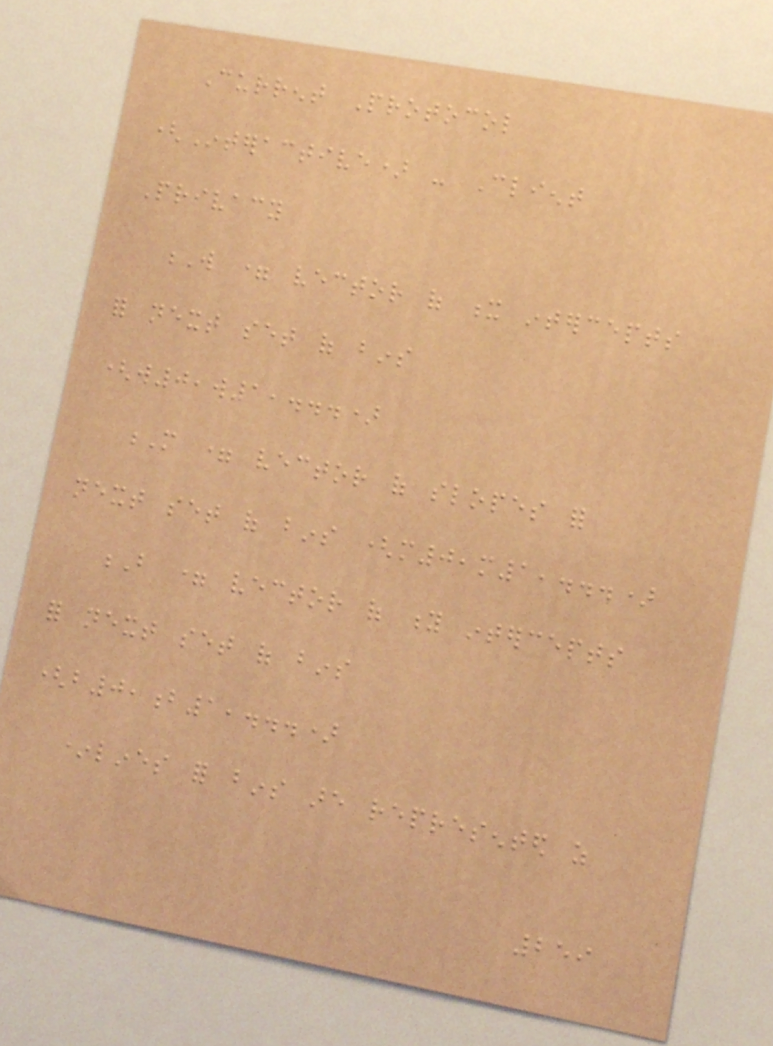Current Protocol
(Interactive) - Client
Privacy
W = vector of x intercepts
for next set of bins
(w0,w1,...)
M = vector of slopes for
next set of bins (m0,m1,...)
B = vector of y intercepts
for next set of bins
(b0,b1,...)
*lines for bins are represented as
259
